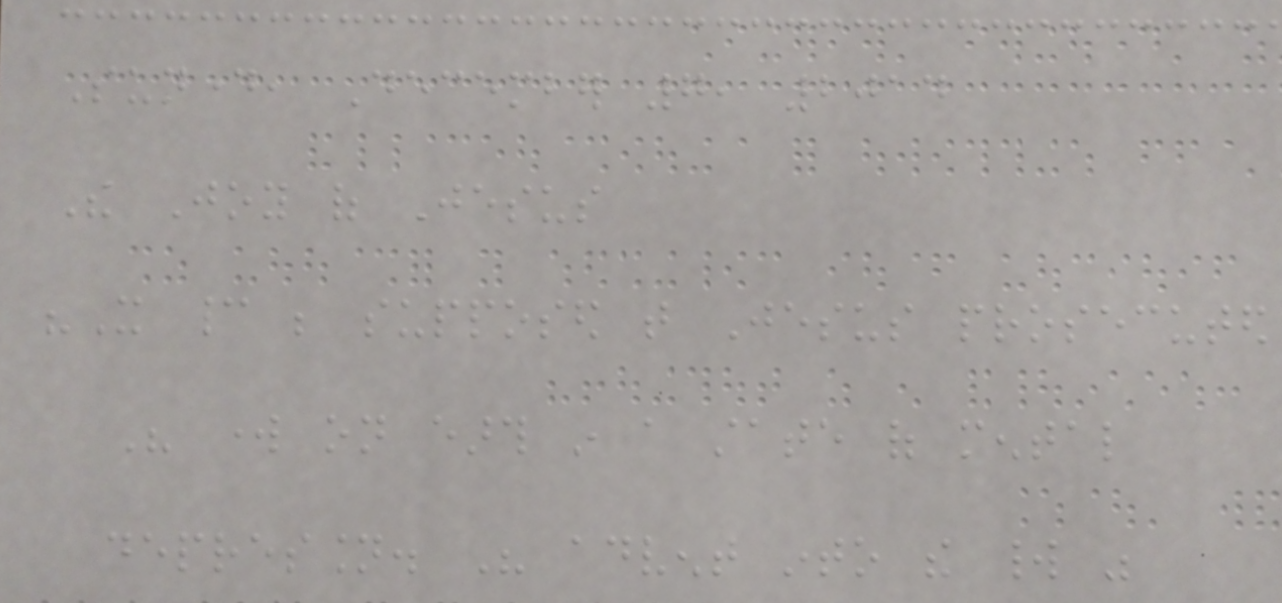Sunday, December 7, 2014
The Joy of Jesus
"It cannot be supposed that Jesus prosecuted
His work on earth in a state of mental
depression. His advent into the world was
